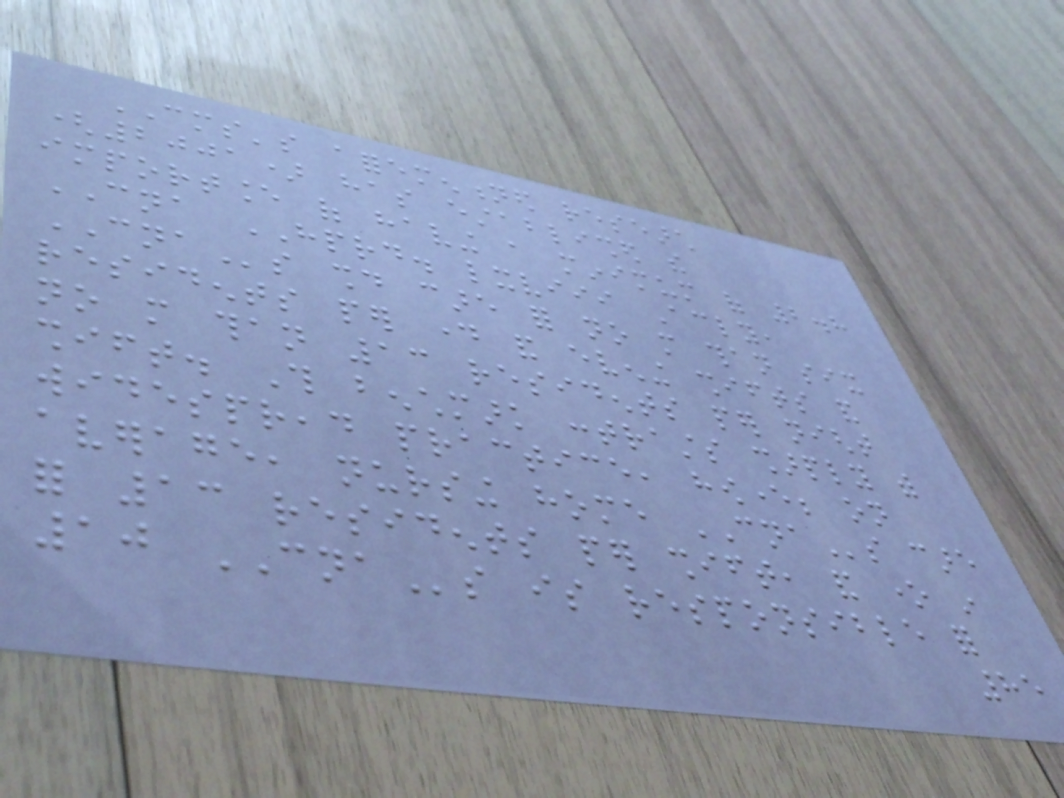CMS's aforementioned research
(2001) has established the
importance of having a minimum of 2.8
CNA HPRD. lxviii Accordingly,
CNAs should care for no more than six
residents per day and evening shifts and
no more than 13 residents per night
shift. This benchmark contrasts sharply with
widespread practice, however; on
average, nursing home CNAs care
for 13 residents per shift, and one in
10 CNAs is responsible for
85
